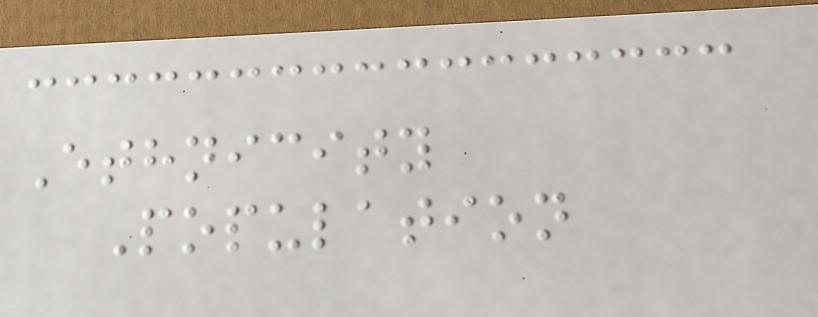Ethnicity
Population
